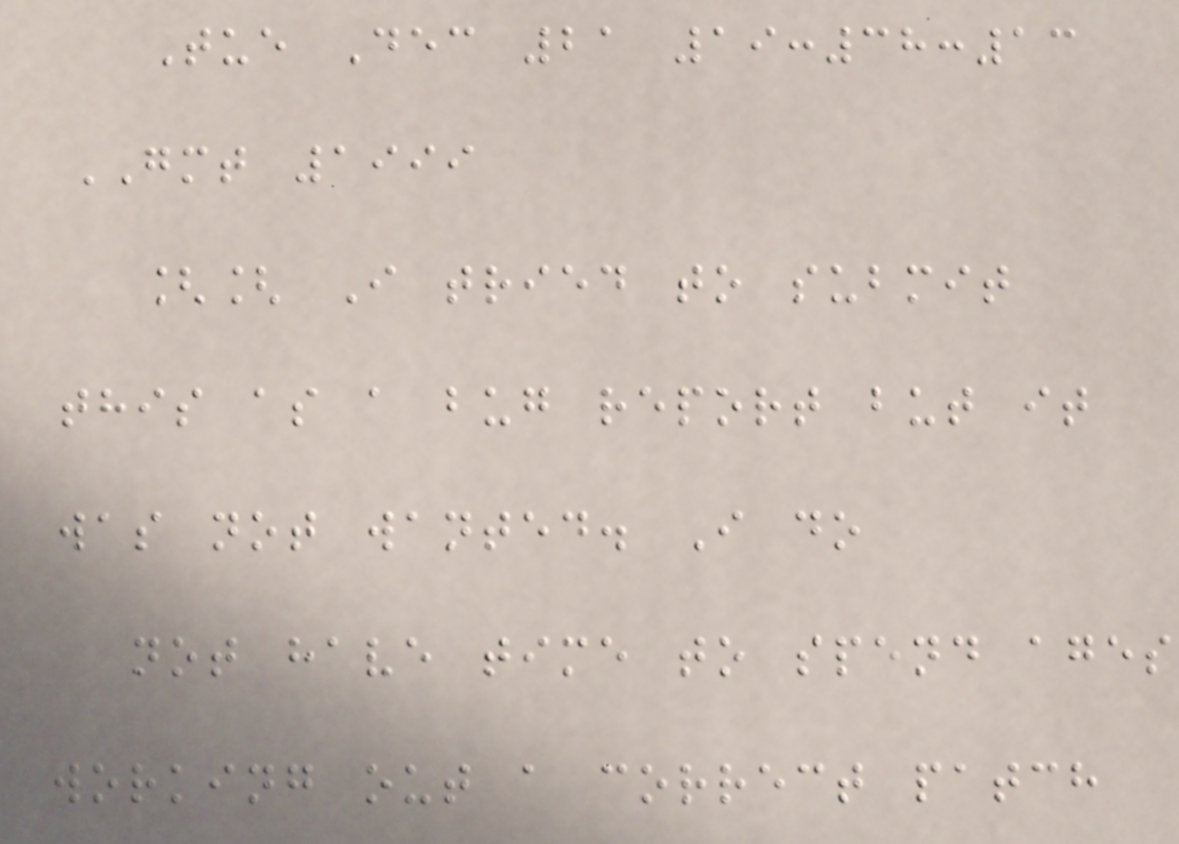Tue Dec 21 19:38:13
GMT 1999
[[ I tried to submit
this as a bug report but it
was not wanted. I do
not have time to spend ages
working out a correct patch
